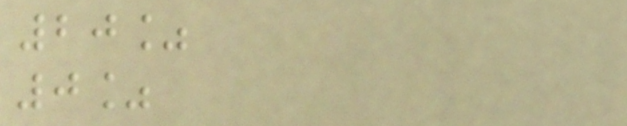20%
0%
